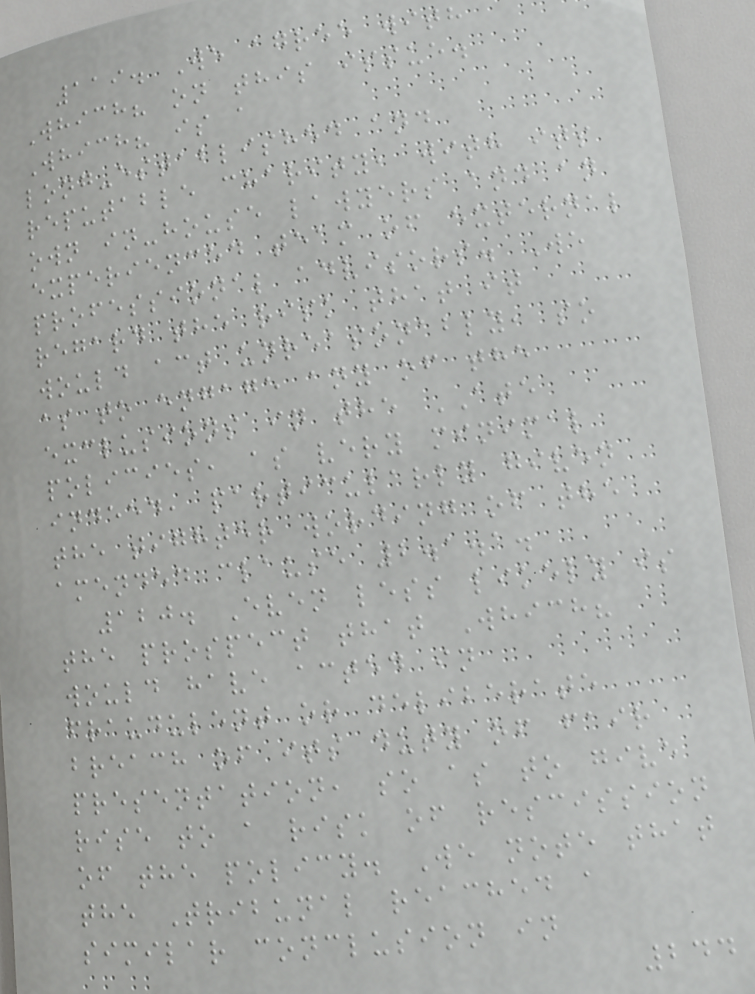119. We agree with
Which? on this issue.
Which? is a
long-established and
reputable charity, with its
own in-house lawyers and an
experienced team of external
professional advisors. We
regard the risk that it
would act unreasonably, so
as to engage any of the
exclusions in the ATE
policies, as very minimal
indeed, particularly given
the tighter wording of the
amended clause 2.1.1.
120. Even less likely is
the prospect that Which?
would have acted in
fraudulent or deliberate
breach of its duty of fair
presentation, so as to give
rise to a risk of rescission
of the policy. We note that
the Tribunal reached a
similar conclusion in
244
